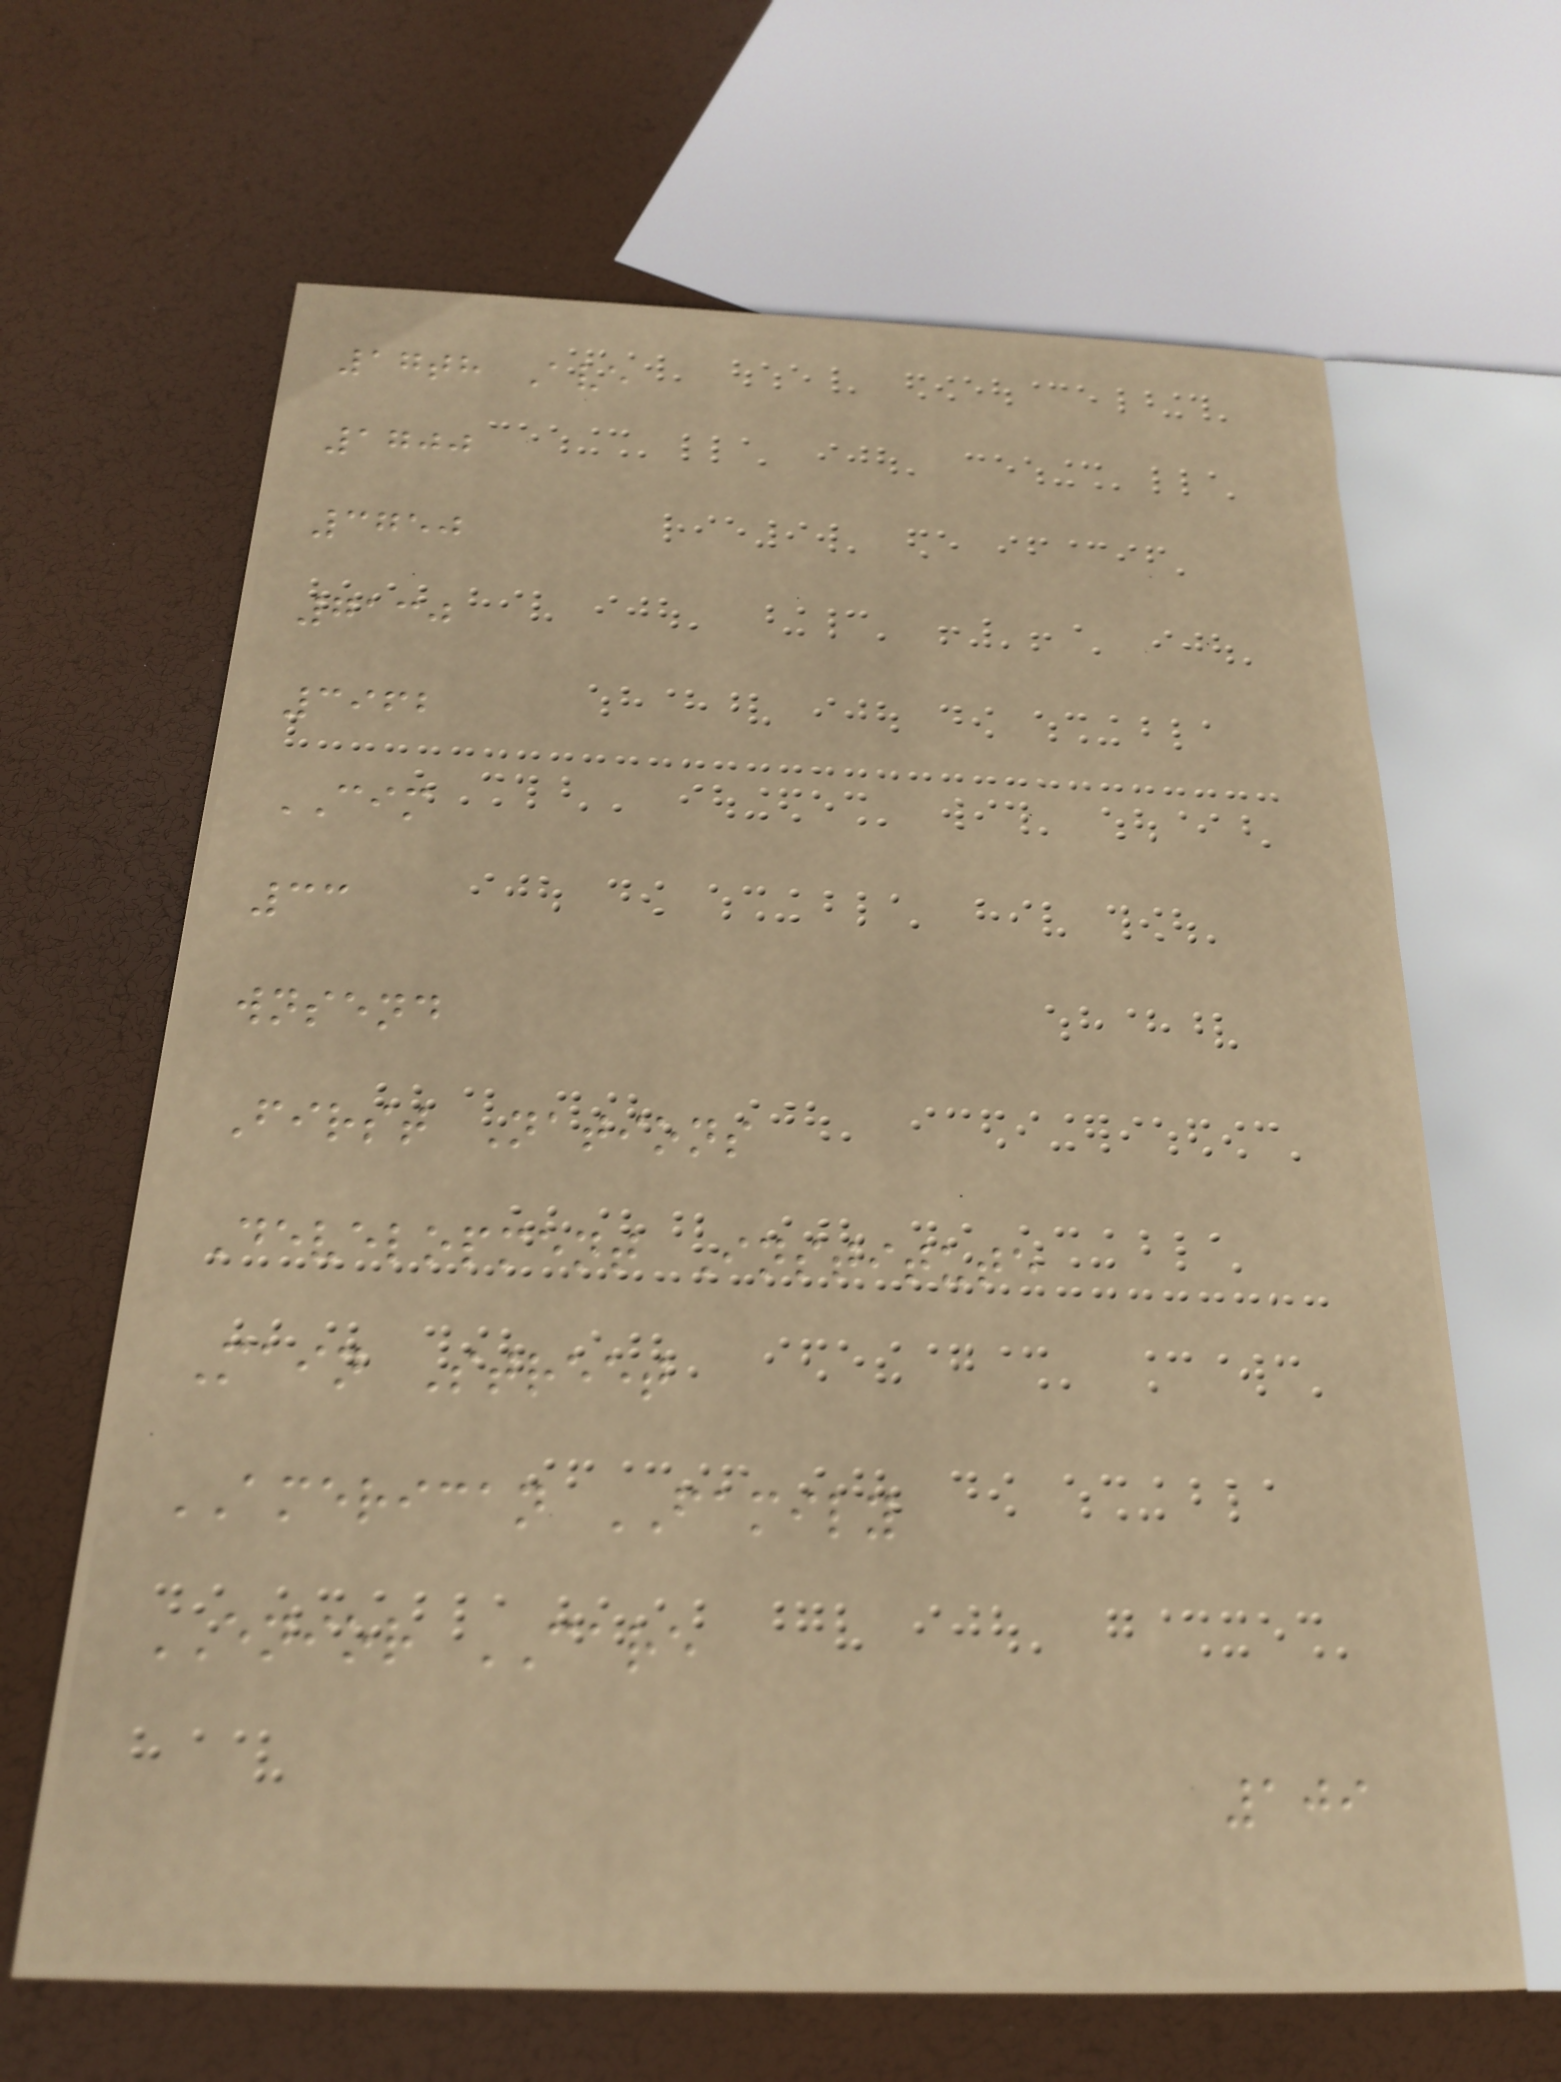17th Ave
1700
3750
7130
3962
CIM
33
wnsend
First Nations
Development Institute
Main Street
AMERICAN FAMILY
ENIOR CARE
109
